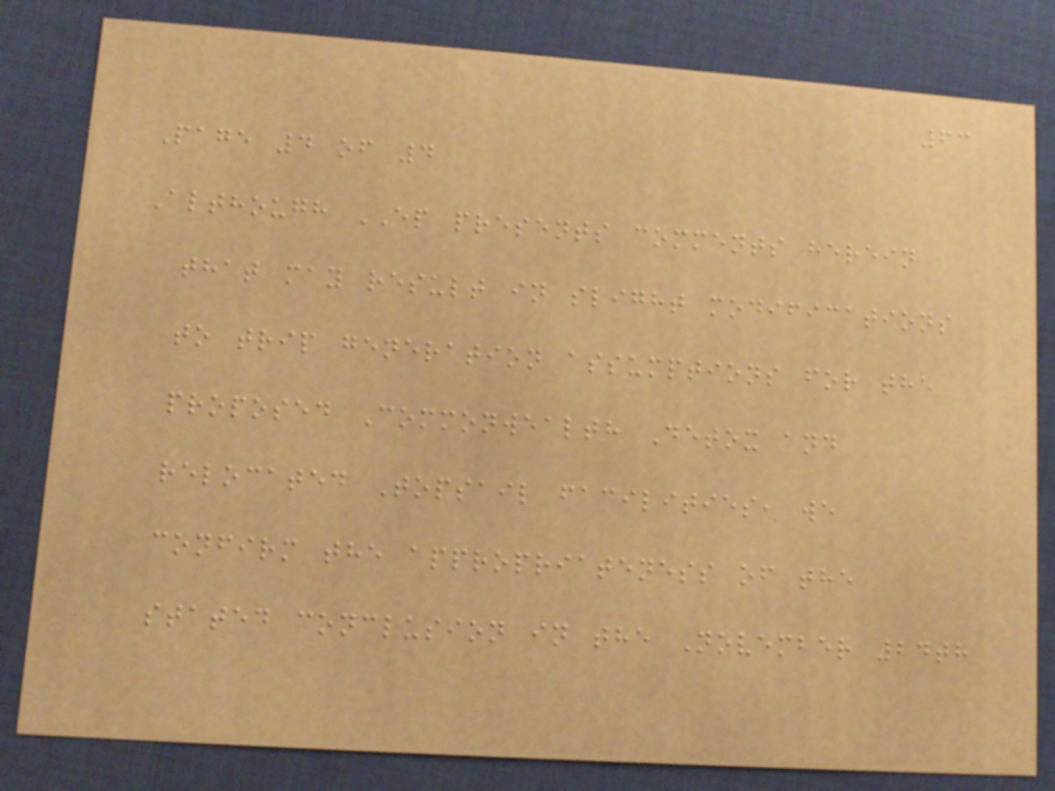63
Page 4 of 4
Although EP presents comments herein
that may result in slight modifications
to trip generation assumptions for the
proposed Commonwealth Detox and
relocated Topsail facilities, we
confirm the appropriateness of the
stated conclusion in the November 24th
